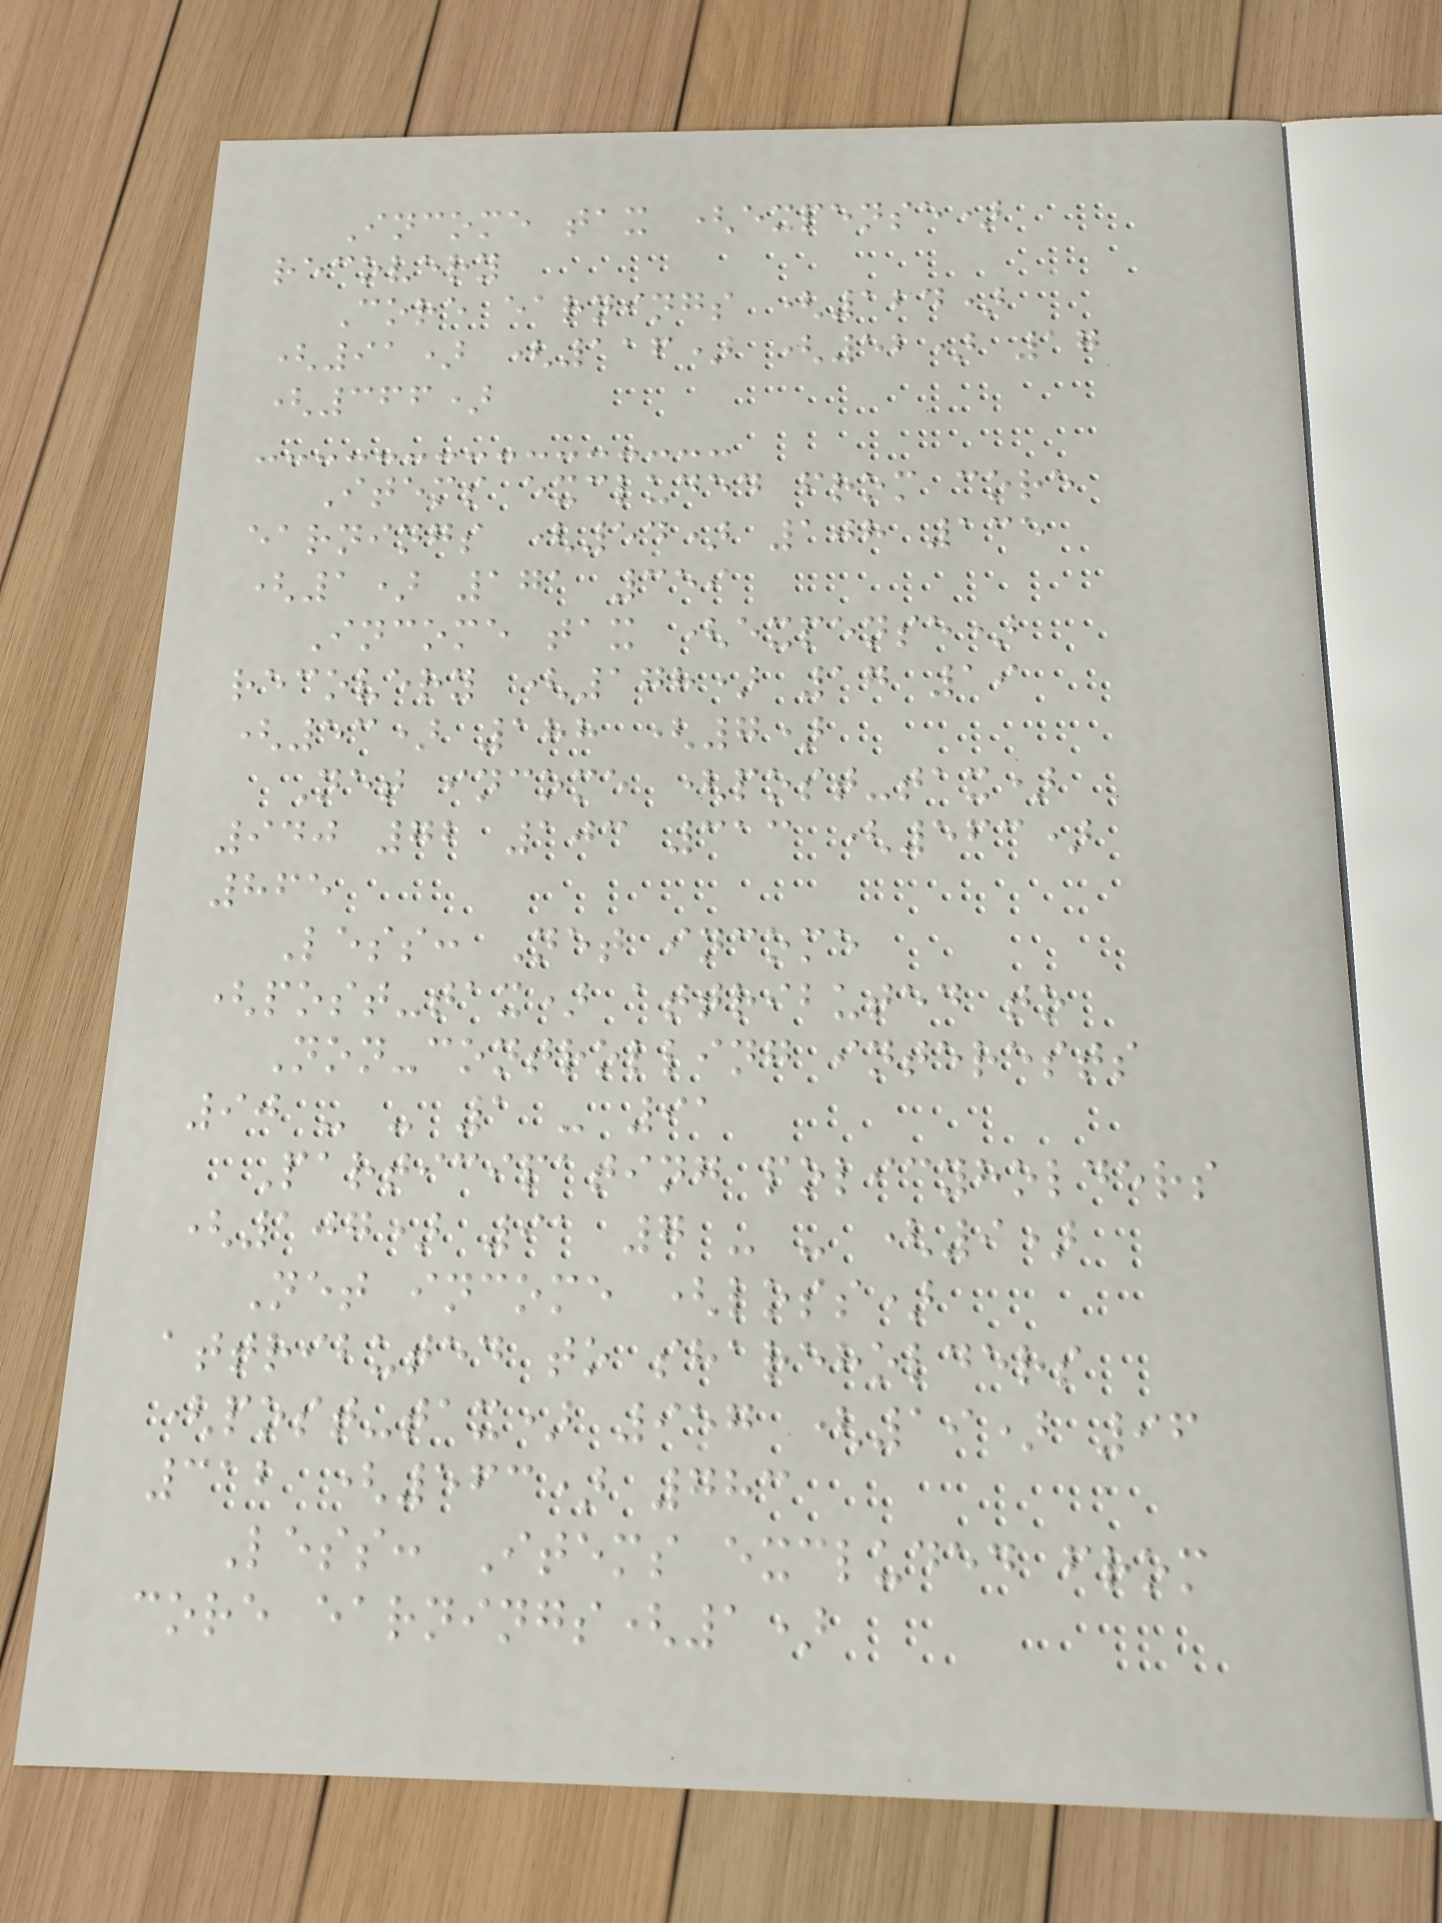Income tax (expense)
recovery
Core earnings (124)
(91) (116) (52) 17
(366)
Items excluded from core
earnings (54) 108 135
(1) 171 359
Income tax (expense)
recovery (178) 17 19
(53) 188 (7)
Net income (post-tax)
940 72 103 313 (563)
865
Less: Net income
(post-tax) attributed to
Non-controlling interests
90 - - 1 - 91
Participating policyholders
(107) 91 7 - - (9)
Net income (loss)
attributed to shareholders
(post-tax) 957 (19) 96
312 (563) 783
Less: Items excluded from
core earnings(1)
